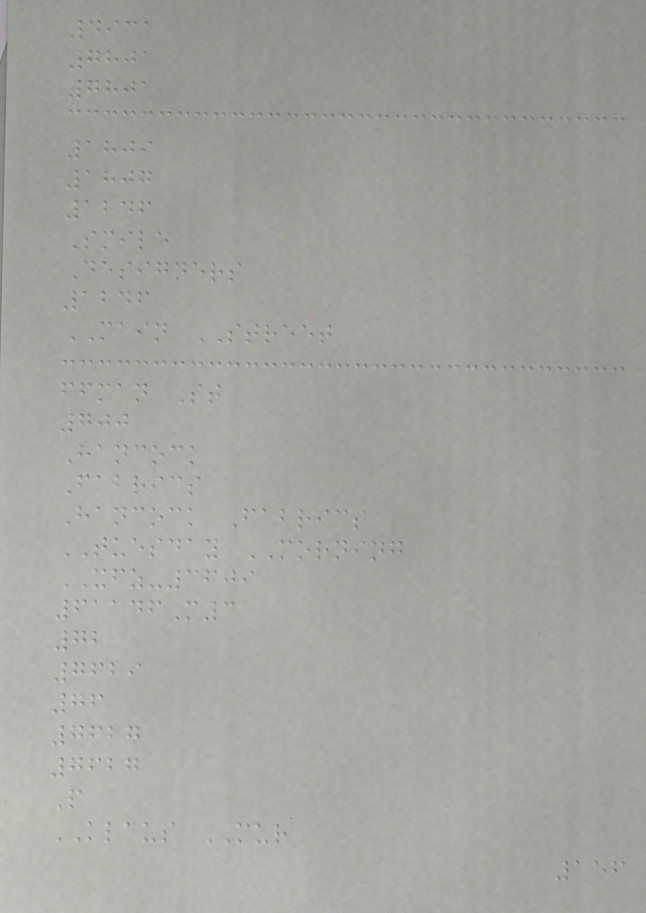4931
7801
7801
1809
1807
1246
Smile
Designers
1246
MAIN STREET
ffman St
700
Hancock
Fabrics
Hancock Fabrics
TUESDAY MORNING
XFZ-3609
61146M3
72
7629
76
7627
7627
P
KLAUS MUR
156
